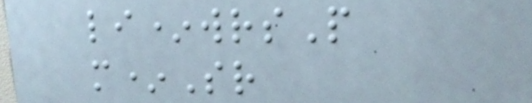li*wrsP
m*Sr
